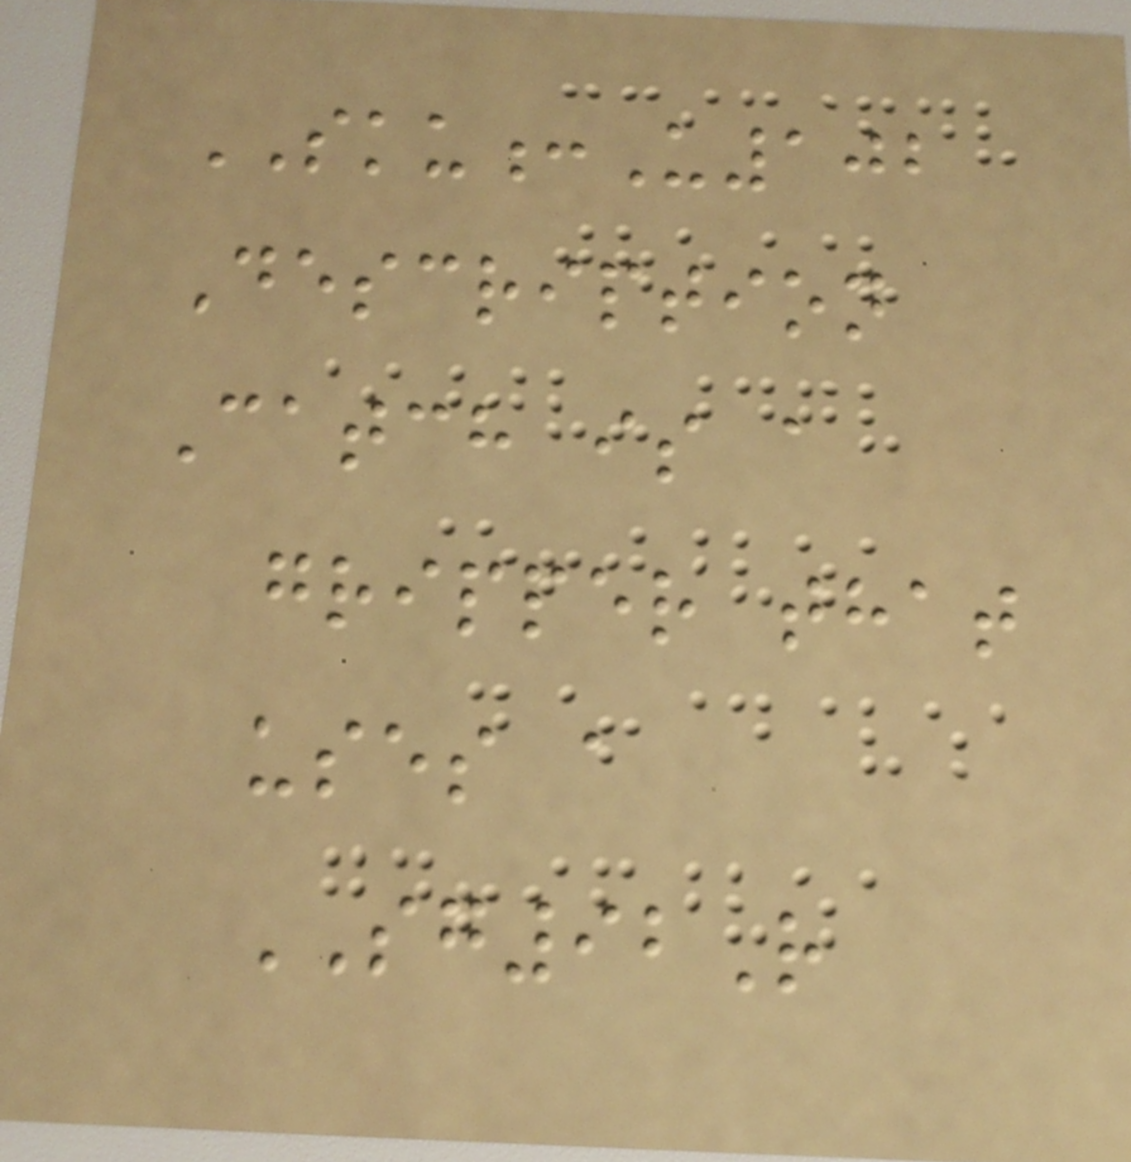SKU:U102
Description
Catch is a
gripper that
uses a
SG92R
